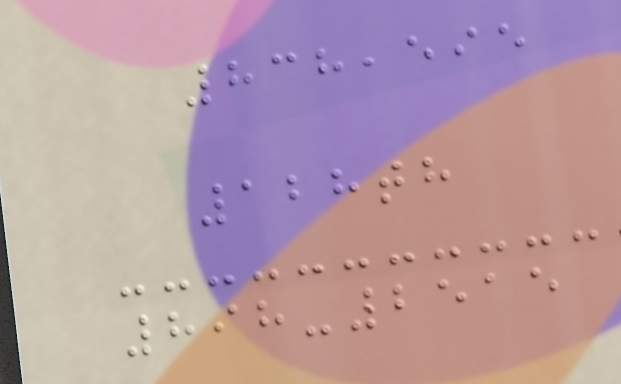838,595
128th
898-2515
